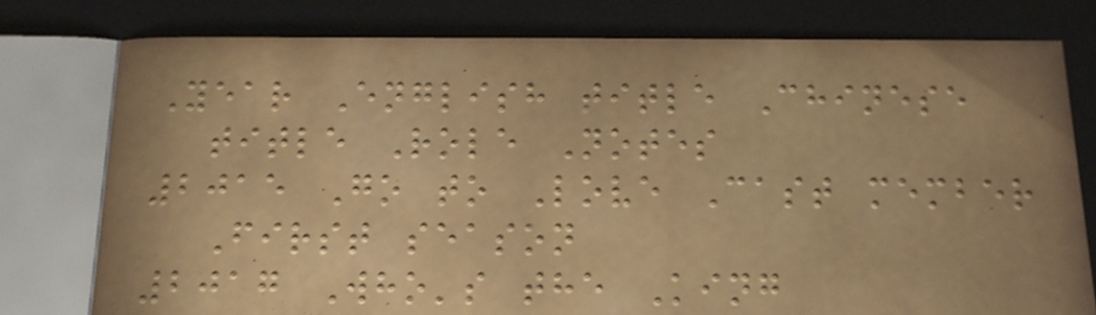Year English title Chinese
title Role Notes
2015 Go to Love Cast member
First season
2017 Who's the King
